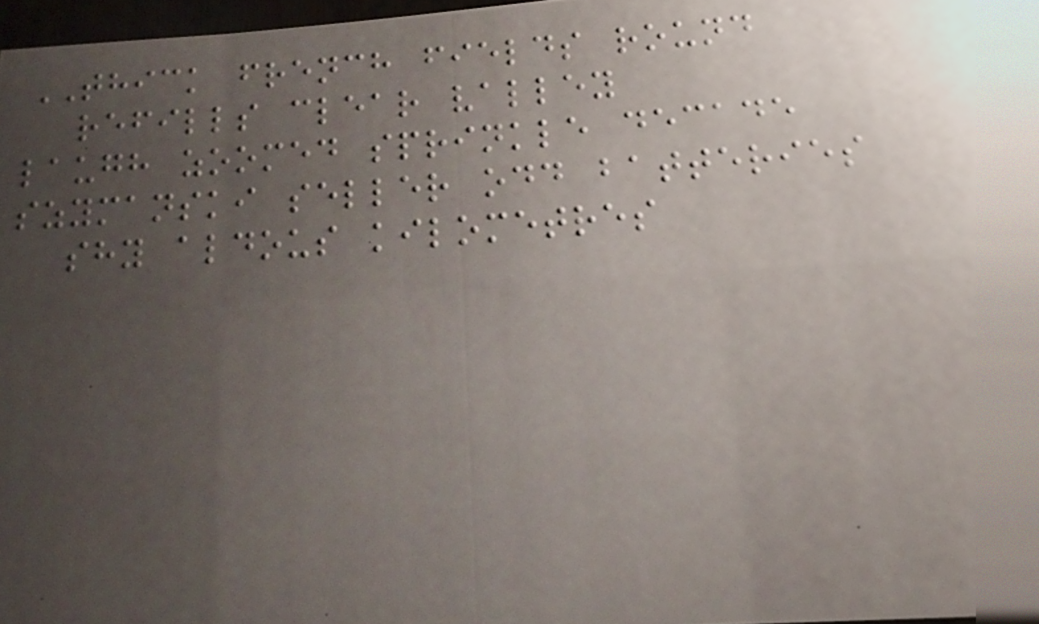THICK french fields round
refills clear valley
laugh zoomed sprinkle decade
szymanski seller odd batteries
shy aldous kilometres
